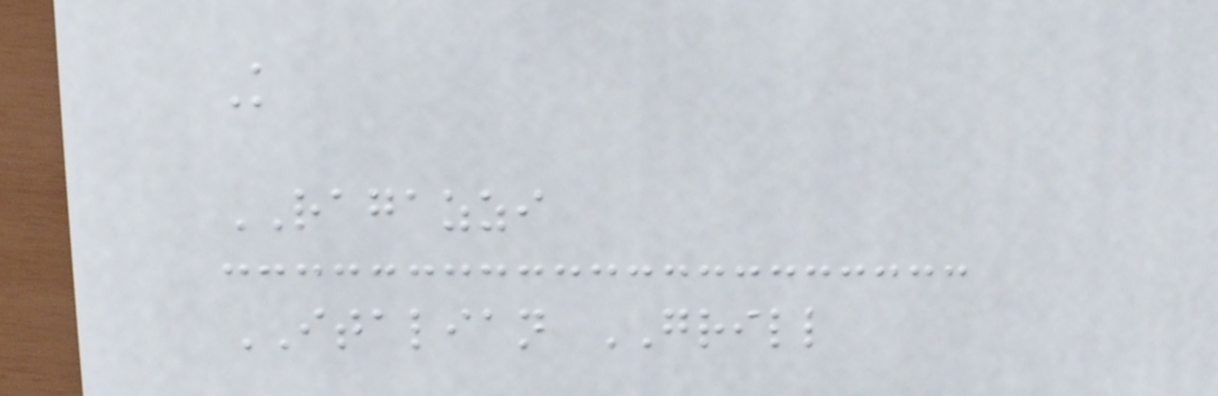K
RAGAZZI
ITALIAN GRILL
